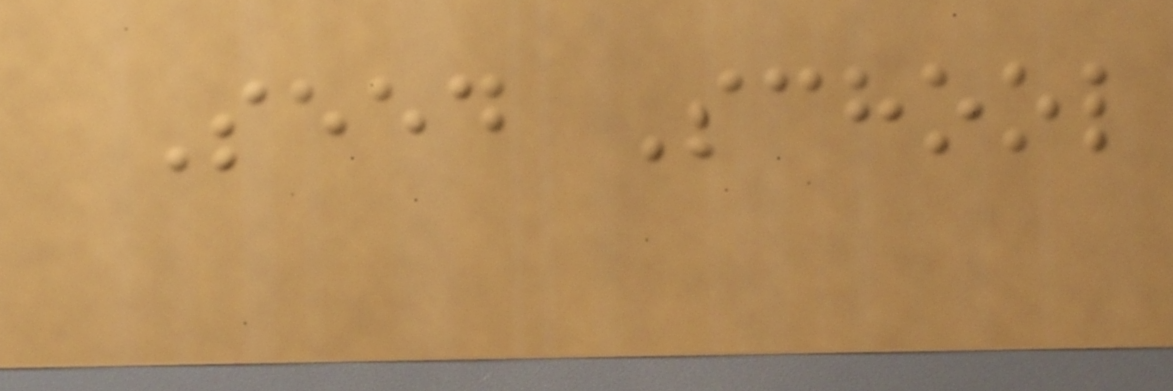Seed School
